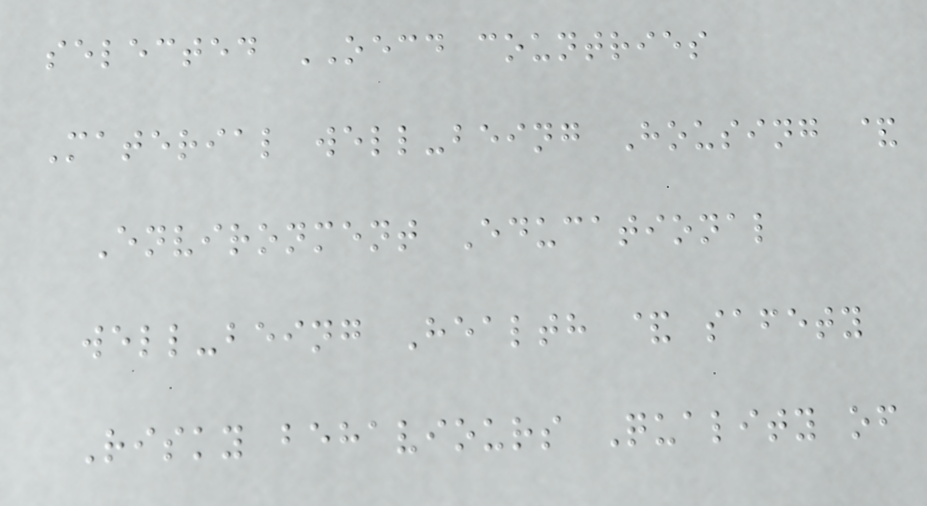selected OECD countries
Material well-being Housing &
Environment Educational
well-being Health & safety
Risky behaviours Quality of
